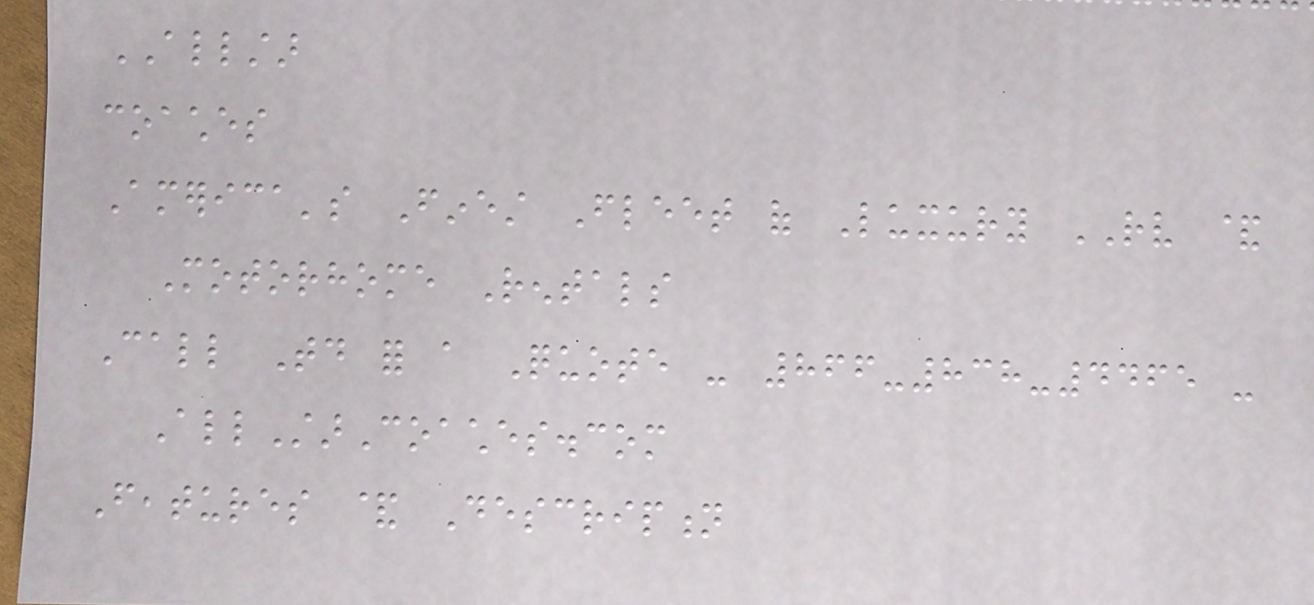ALLSTAR
coaches
America's Finest Fleet of Luxury RV &
Motorhome Rentals
Call Today for a Quote - 866-838-4465 -
AllStarCoaches.com
Features & Description
